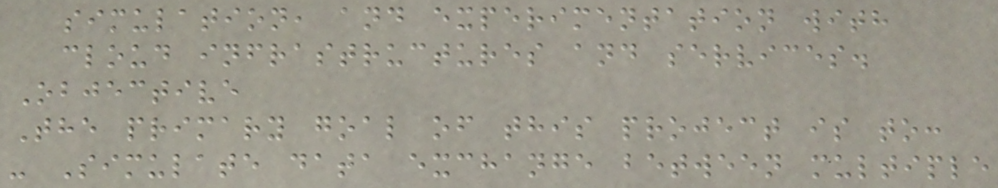simulation, and experimentation with
cloud infrastructures and services.
Objective
The primary goal of this project is to:
- Simulate data exchange between multiple
